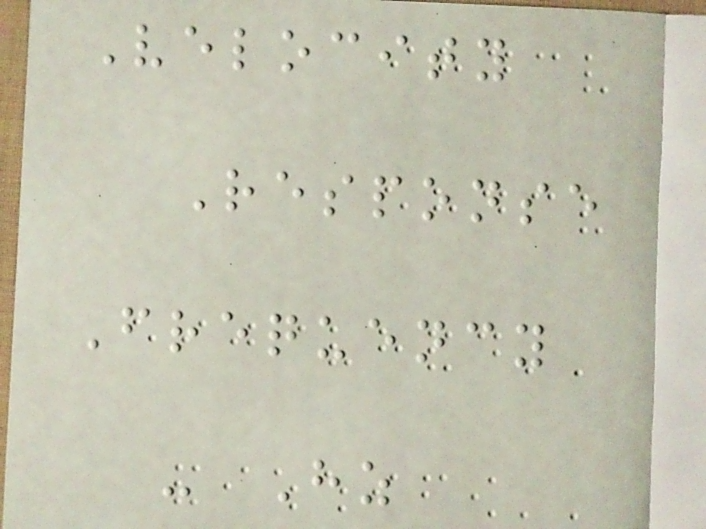Velocity
Response
Frequency
- Hz
